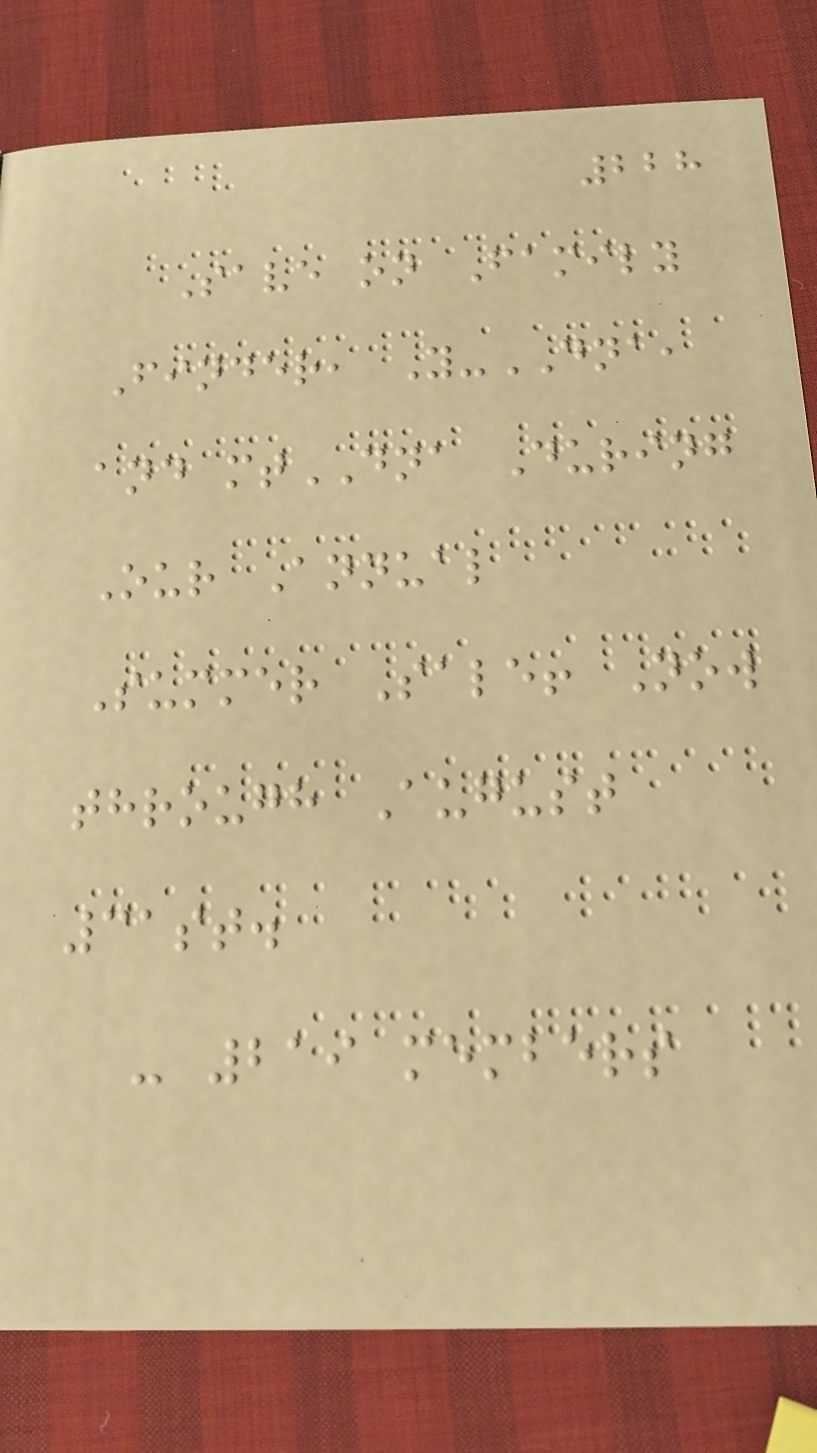228
Save on Family
Finder, Y-DNA,
and mtDNA During
Our Annual
Summer Sale! Now
through August
31st.
- 219 members
